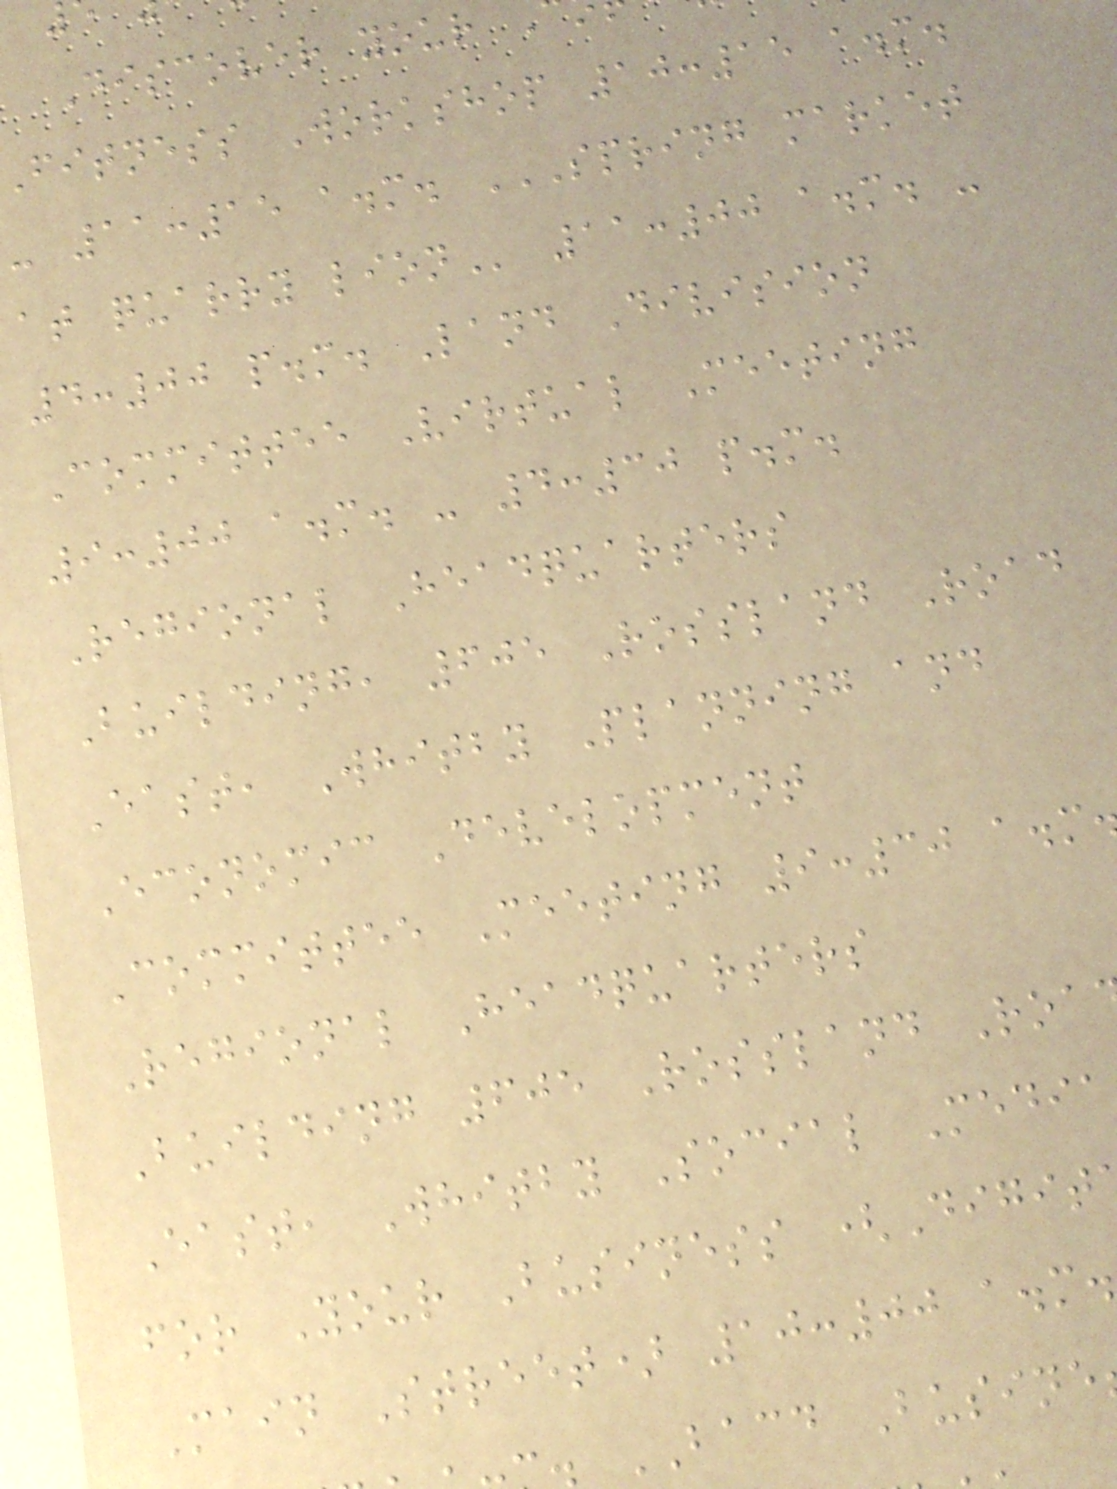Discover your
fitness Workshop 10:15 a.m.
- 11:15 a.m. SPRING MARKET
at quarry
4:00 p.m. Land Division
Committee Virtual Meeting
9:00 a.m. - 4:30 p.m.
Regional Headquarters
Building, 605 Rossland Road
East, Whitby Planning and
Economic Development
Committee Meeting 9:30 a.m
Regional Headquarters
Building 605 Rossland Roa
East, Whitby Social Media
for Your Business (Digit
Main Street) 10:00 a.m.
BACD Busine
